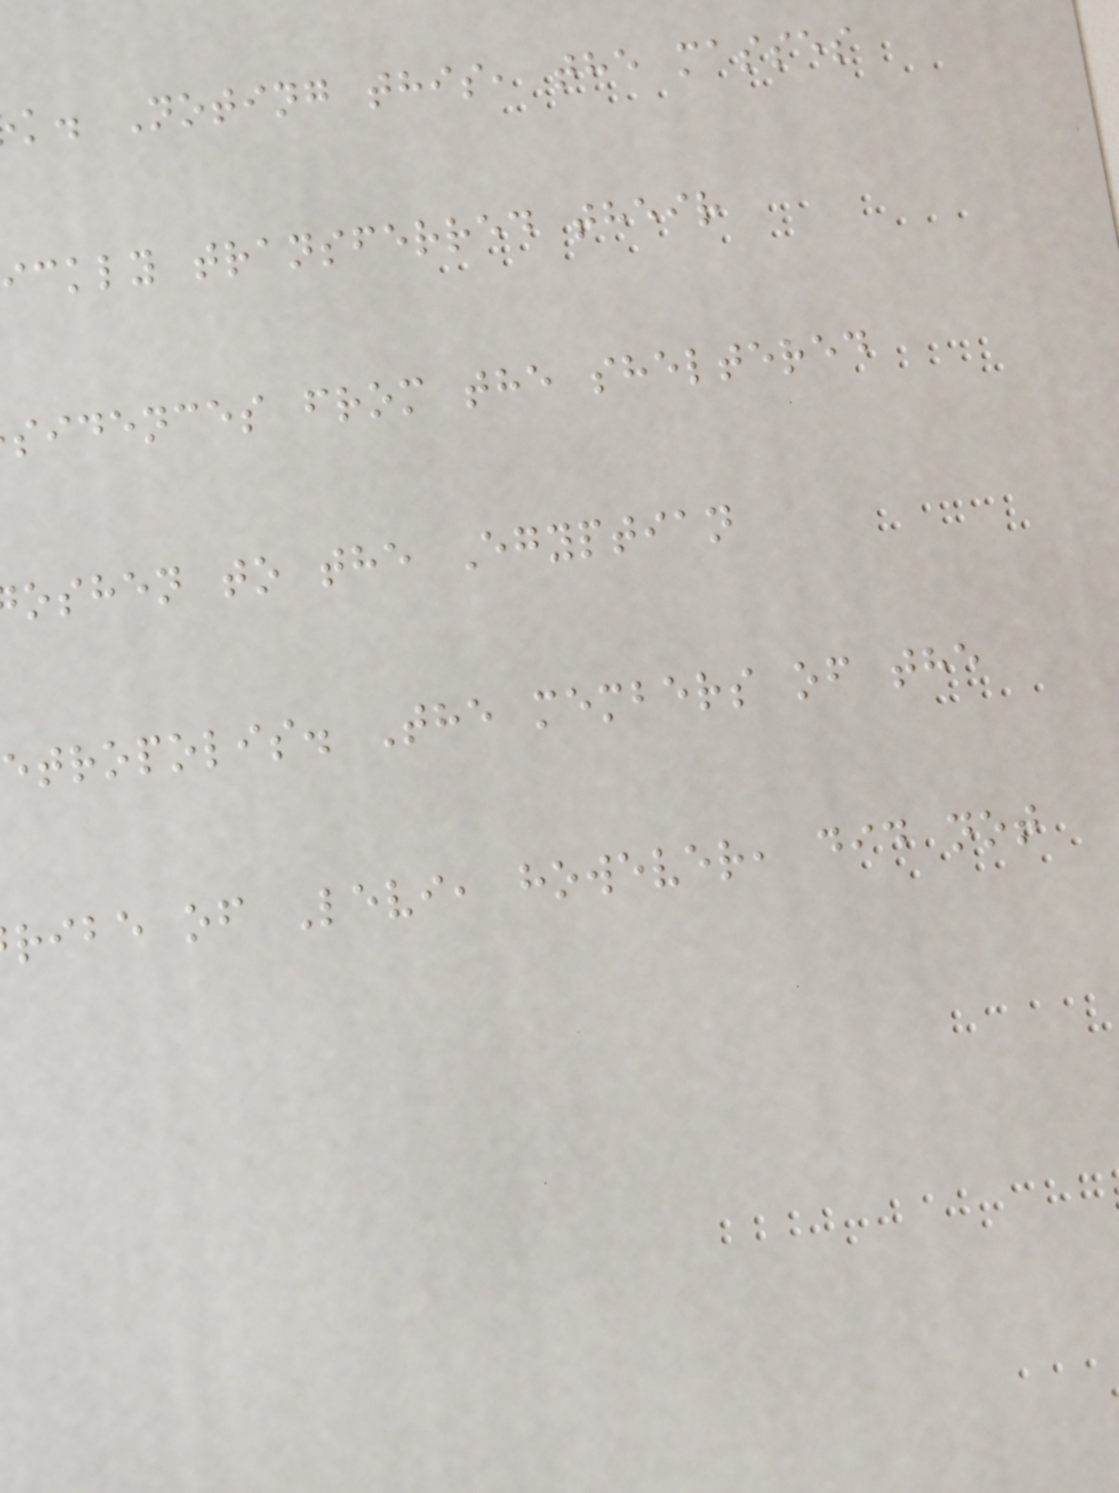k. Noting this, the masses
ickly transferred their
sidences from the sheltered
oshen to the Egyptian
etropolis. The members of the
ribe of Levi, however, did not
